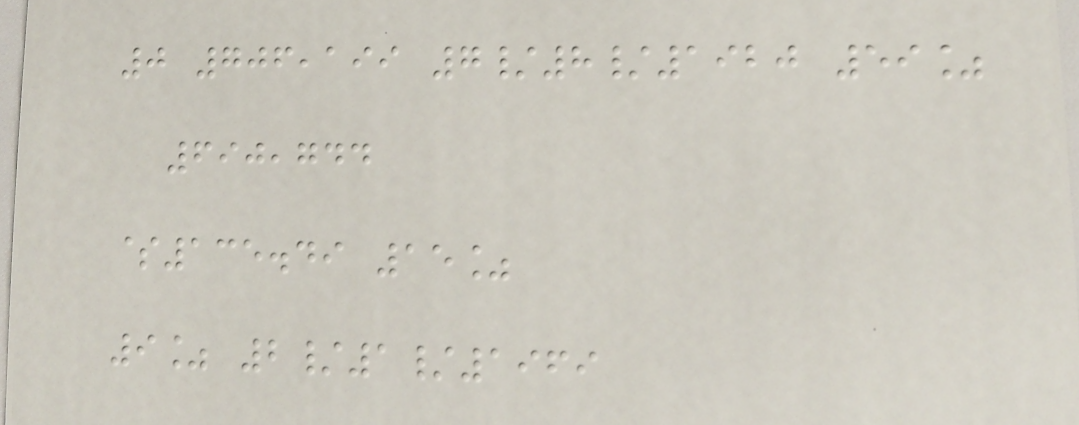0 706,199 7/8/1920 59%
690,744
$135.49 15%
9% 2/1/1969
